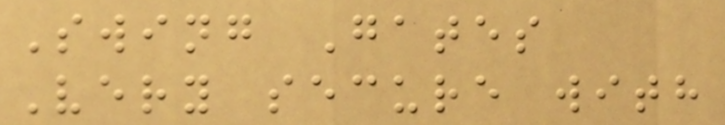Swing Gates
Very secure with
